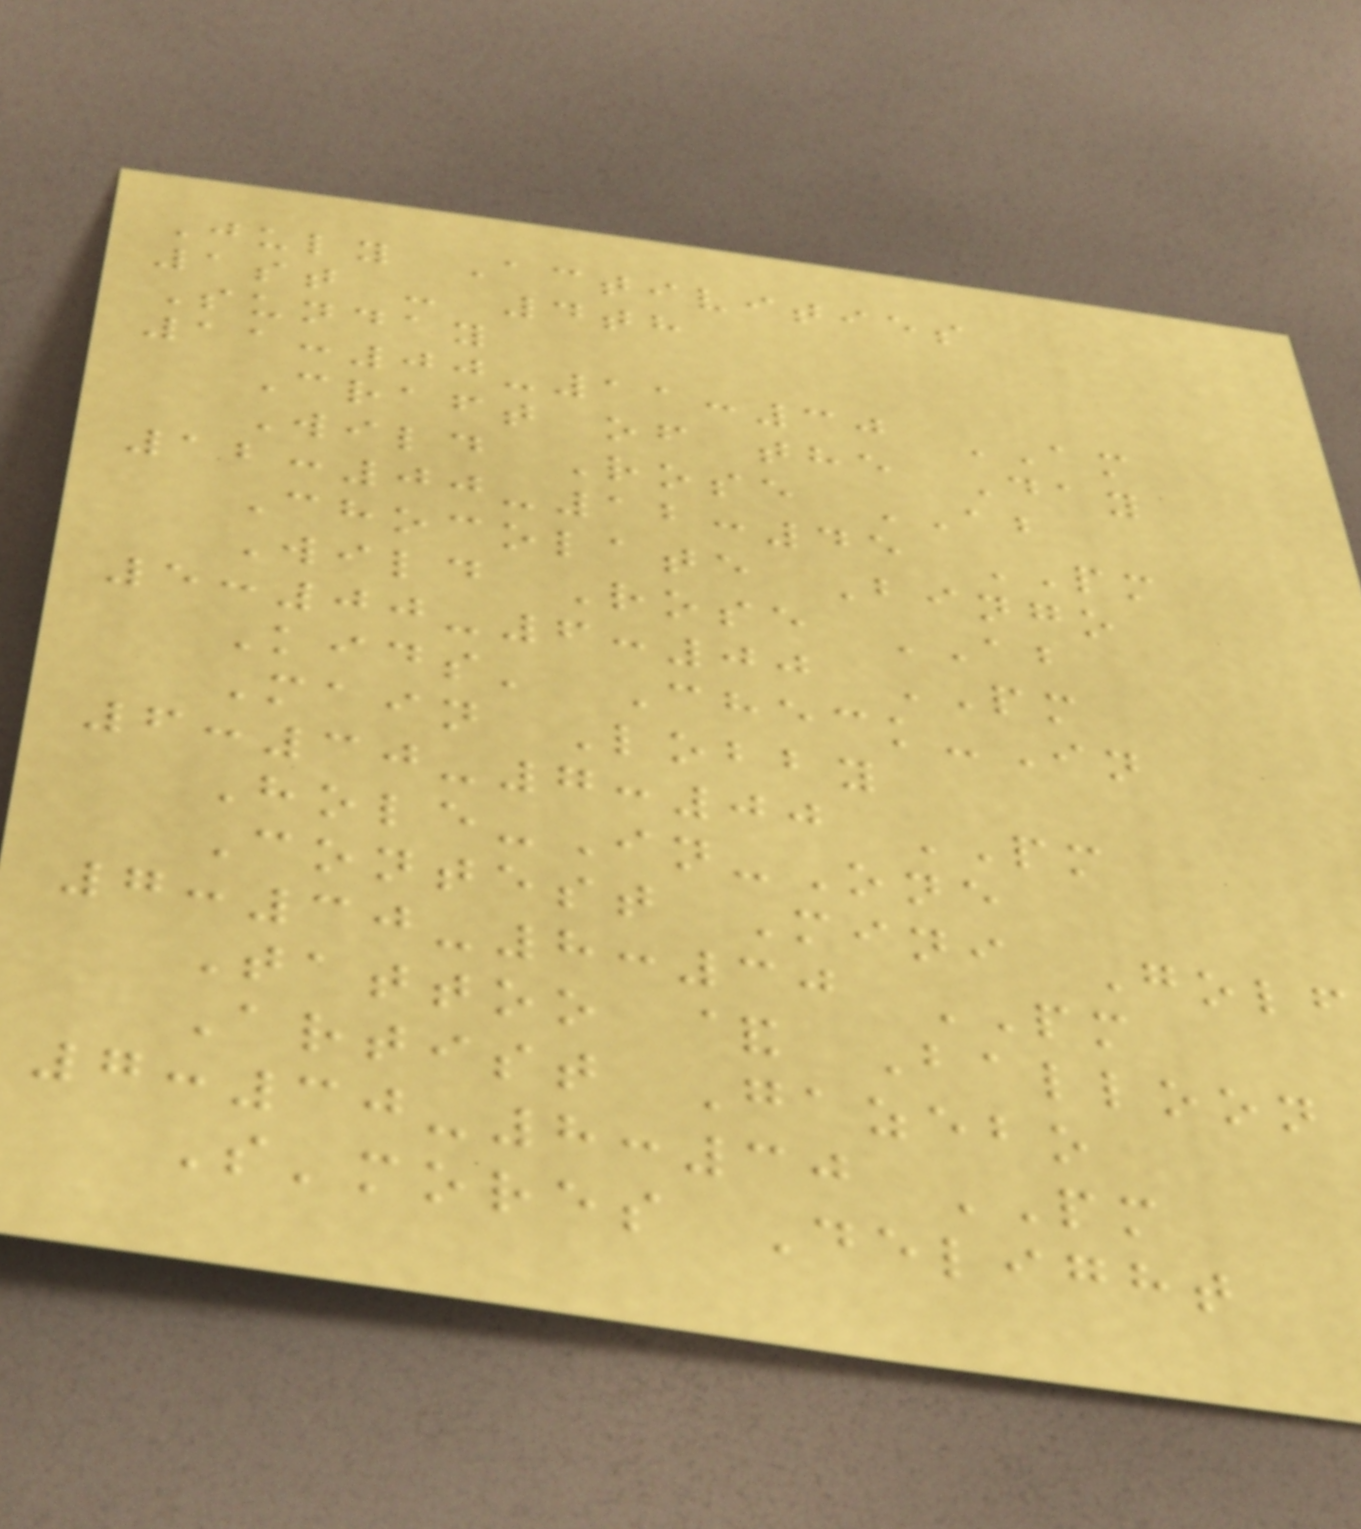July Activities
1st - 4th
Sunday
11:00-11:30 AM
Craft of the Day
Wild Rose AB
12:00-12:45 PM
Chocolate Bingo
Wild Rose AB
5:00-6:00 PM
Kids' Check-In
Main Lobby
6:30-7:00 PM
Hole-In-One
Contest Mini Golf
7:30-8:30 PM
Tattoo & Balloon
Artist Gazebo
7:30-8:30 PM
S'mores Delight
